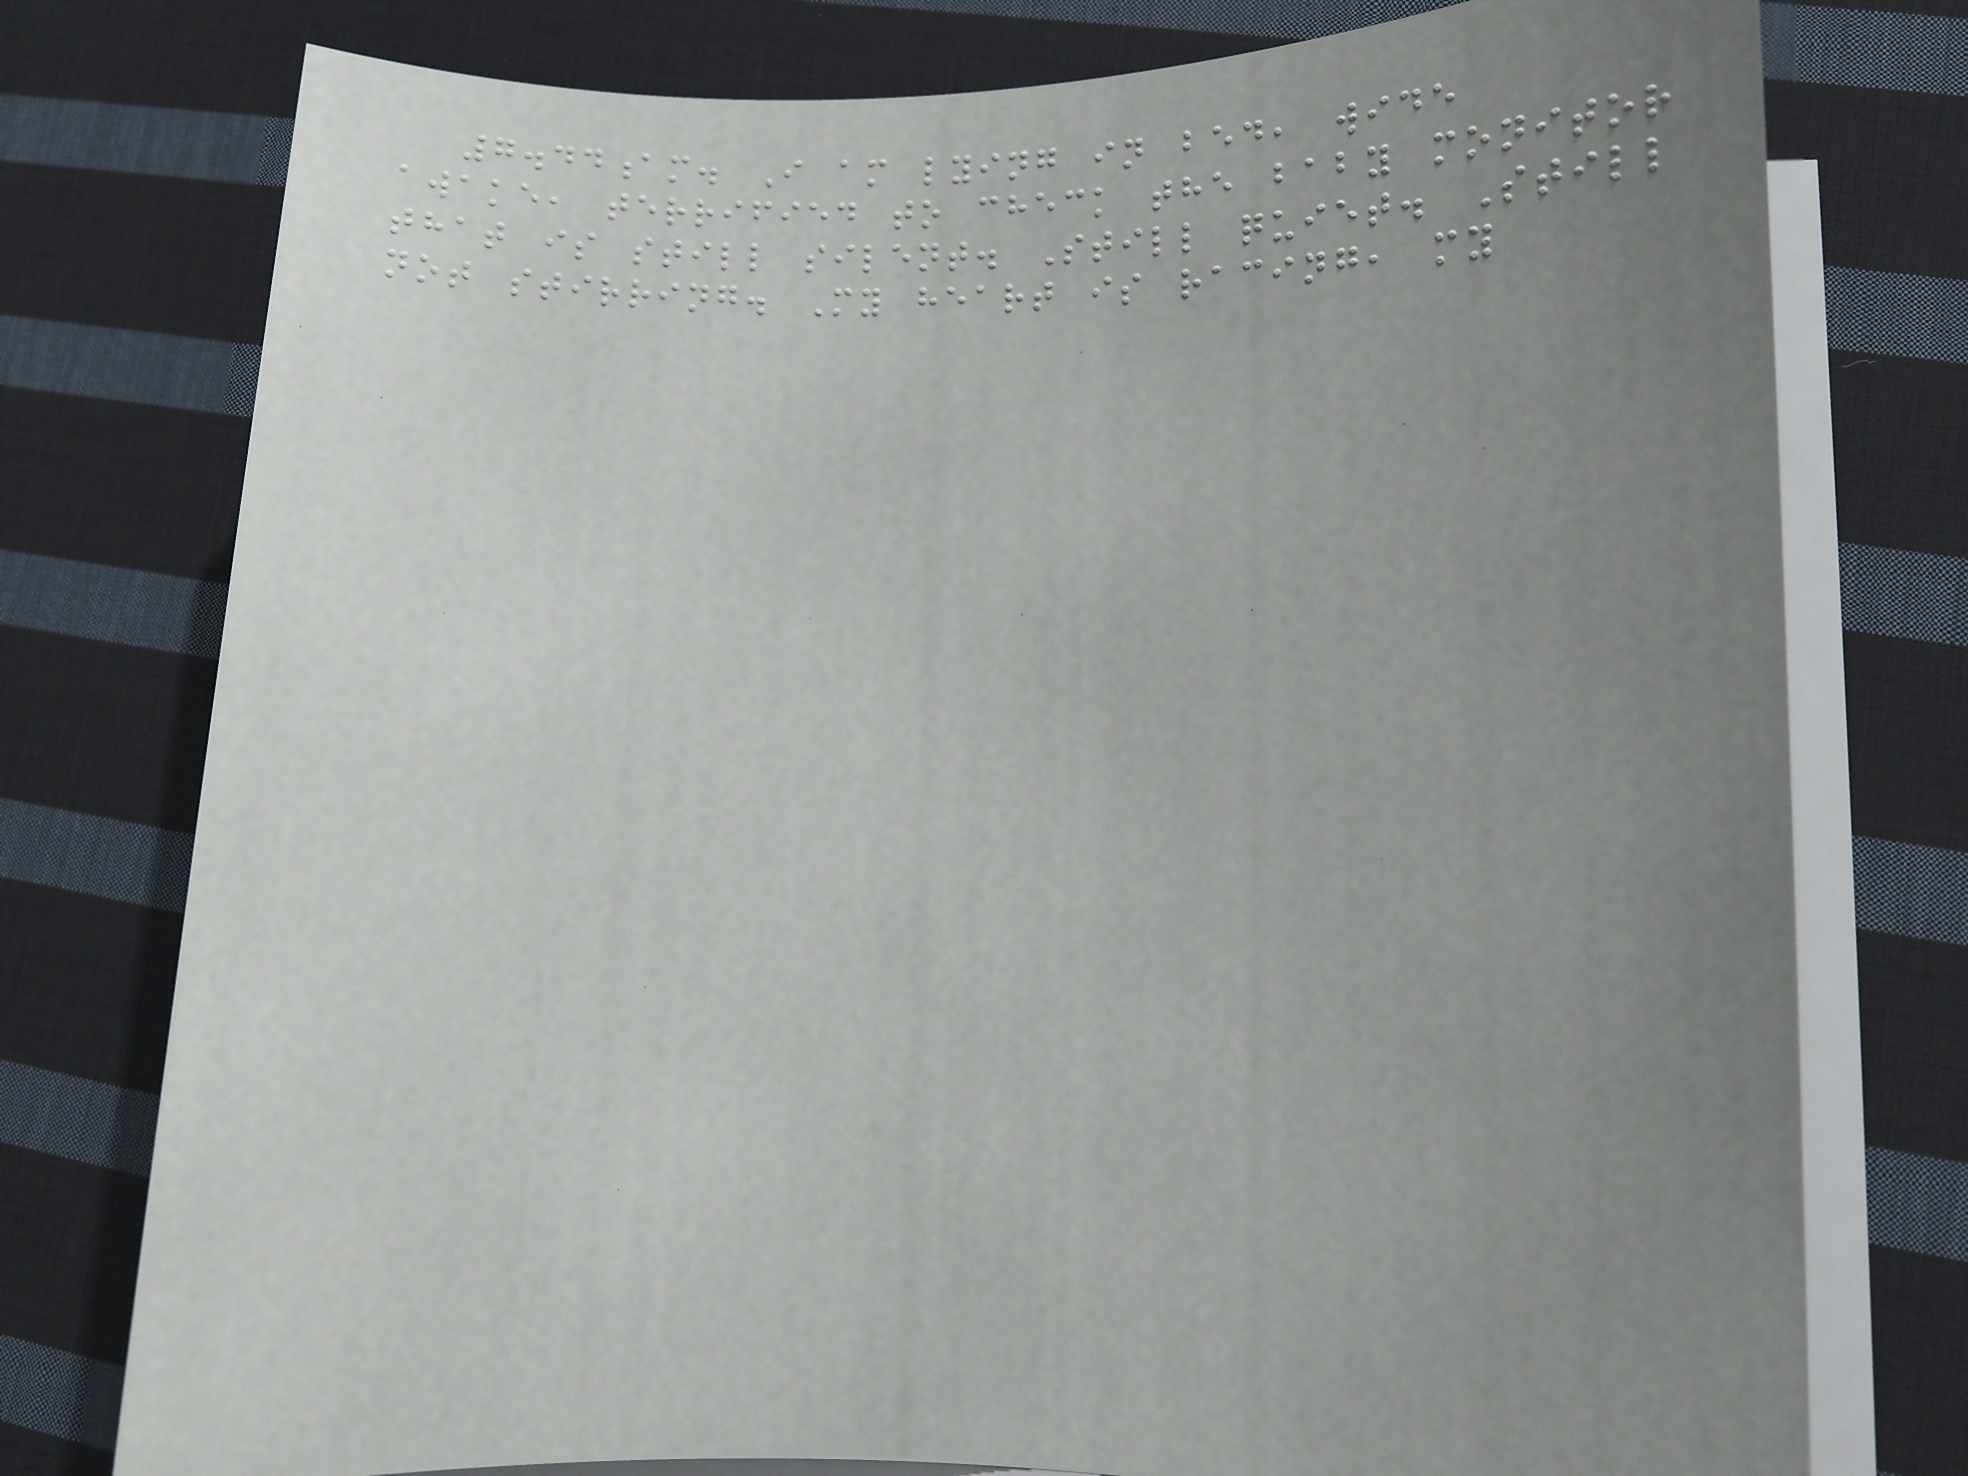7.44am. I am lying in bed, wide
awake, terrified to check the baby monitor
that is still silent. Still quiet. Still
not stirring. My heart is racing, my
